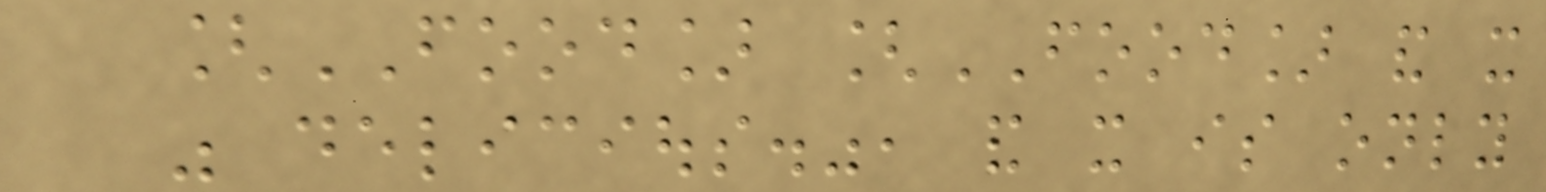[FOOD] [FOOD] and it
was delicious.", and it is only
